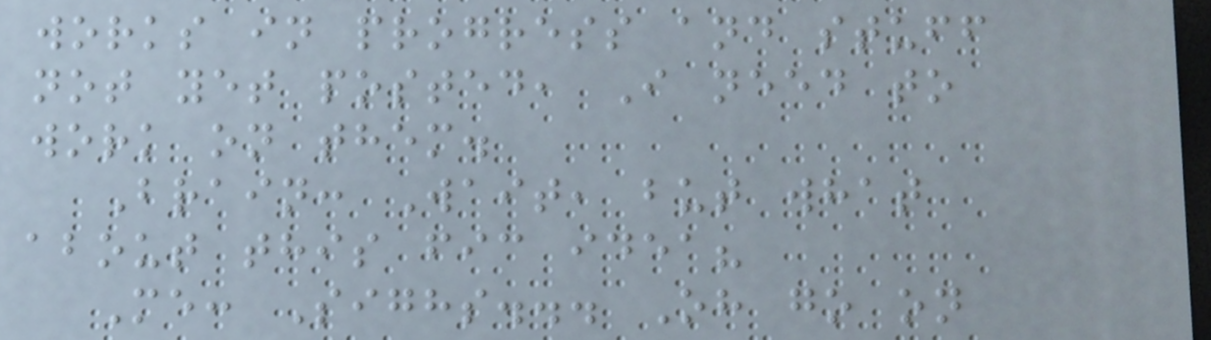works in progress and stuff
not yet posted, I need to
work on them.
Brain: Wait, but what
about this fic idea?
Me: Sighs... Oh go on
